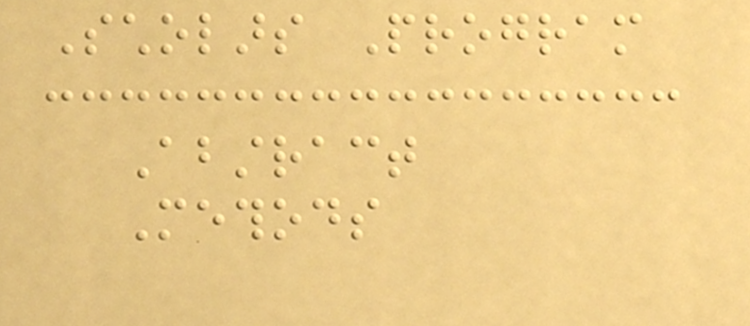Scholars Program
Abstract
Methods
